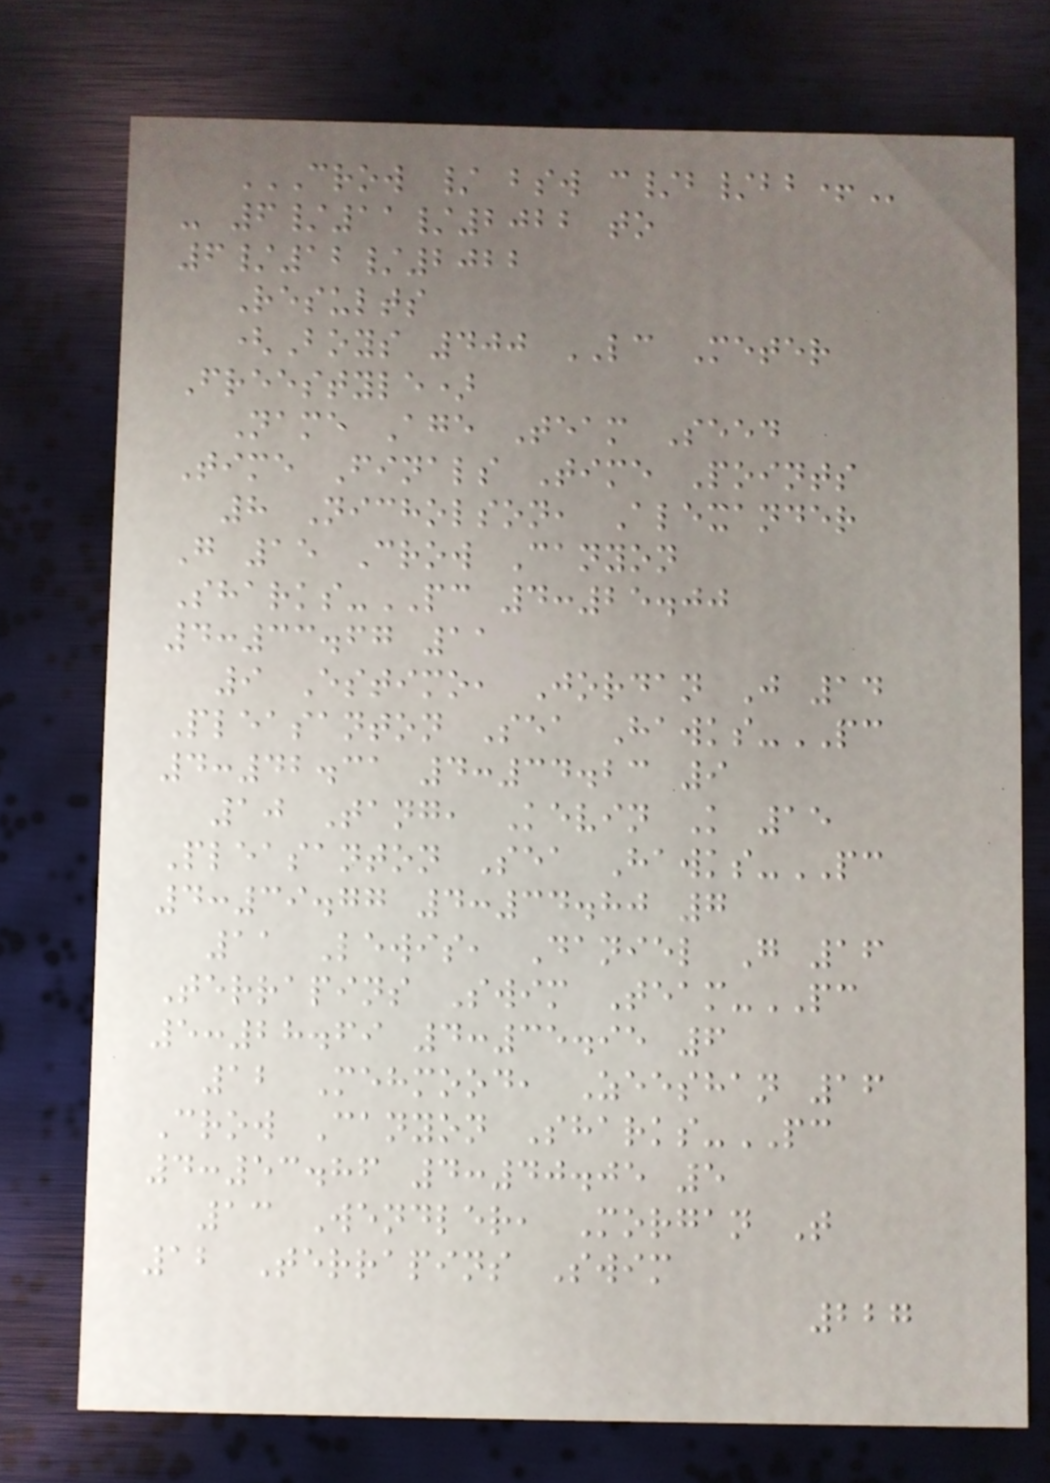CROW / BSW C/B/BB+
- 6/11/2022 to
6/12/2022
Results
(Boys 400 LC Meter
Freestyle)
Name Age Team Seed
Time Finals Time Points
8 Nicholson, Alexander
G 15 Crow Canyon
Sharks-PC 4:25.00
4:33.67 11
9 Estimo, Jordan J 14
Pleasanton Sea Hawks-PC
4:42.31 4:34.23 9
10 Tang, Kevin K 15
Pleasanton Sea Hawks-PC
4:39.77 4:34.80 7
11 Lewis, Daniel G 16
Terrapins Swim Team-PC
5:28.69 4:35.95 6
12 Mehmood, Zeeshan 16
Crow Canyon Sharks-PC
4:53.86 4:40.05 5
13 Wendler, Morgan T
12 Terrapins Swim
227
